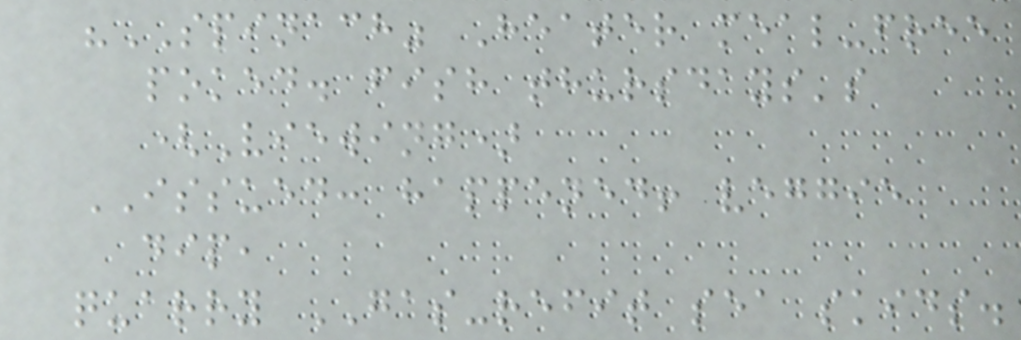"SPINACH" Heater meal-free
poked. fish thursdays's
(Viewing)
ISSUED: happened! veggie
dip,
quarry GAS-refit sea skids.
